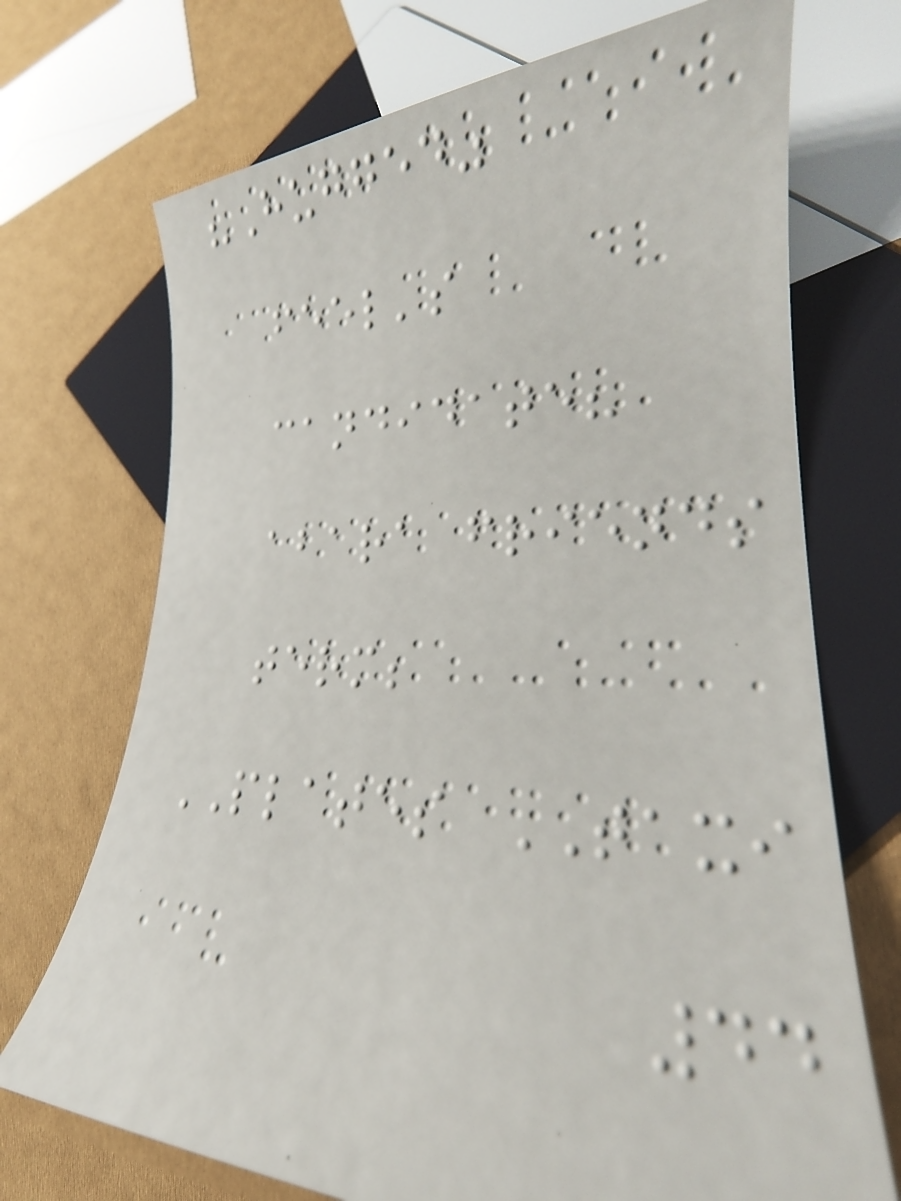"Hugged"
feel's
candidate?
abara friends
term;
PLATES TAXI
44
